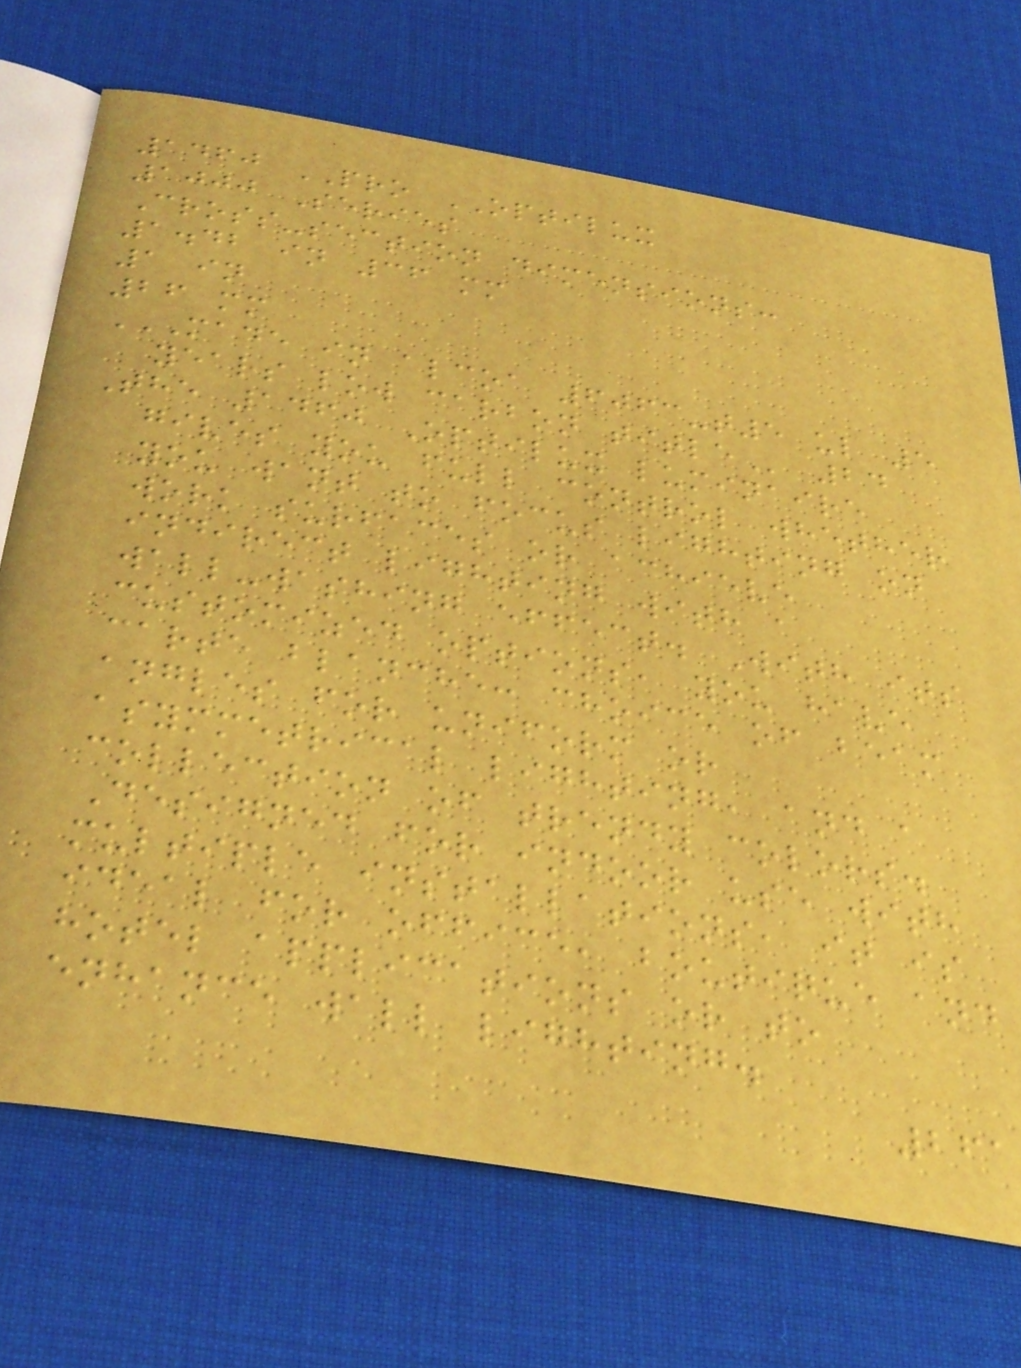1460 PRO OPTILUX
1000 Series
Cross-section dimensions:
1.42 in 36 mm
1 in
26 mm
MADE IN ALCOA 6063-T5 UL 5
YEARS LOW CARBON TITLE 24
The 1460 Optilux luminaire
gives you full control whether
you want to focus lighting on
work surfaces or achieve
indirect lighting with a
wall-washing effect. With its
customized options, you have
carte blanche: choice of beam
angles for uniform or
asymmetrical lighting, and a
collection of trendy colors.
Designed for indoor use with
multiple installations, it is
ideal for office, boutique and
hotel applications or to
enhance wall lighting.
261
